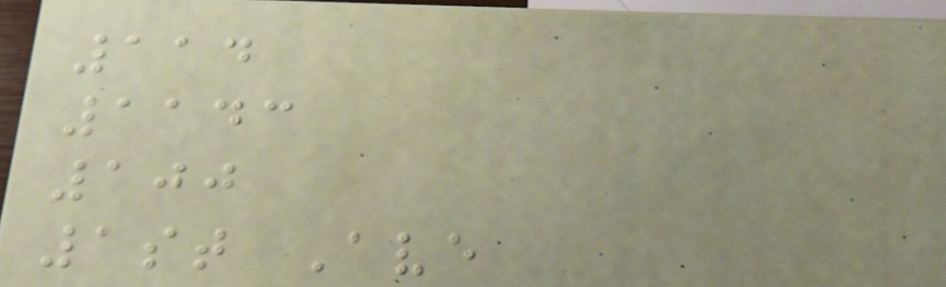114
1143
100
1st Ave
